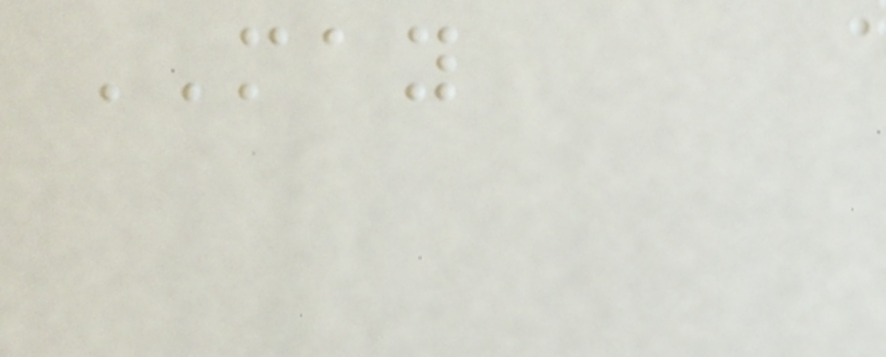MAY
